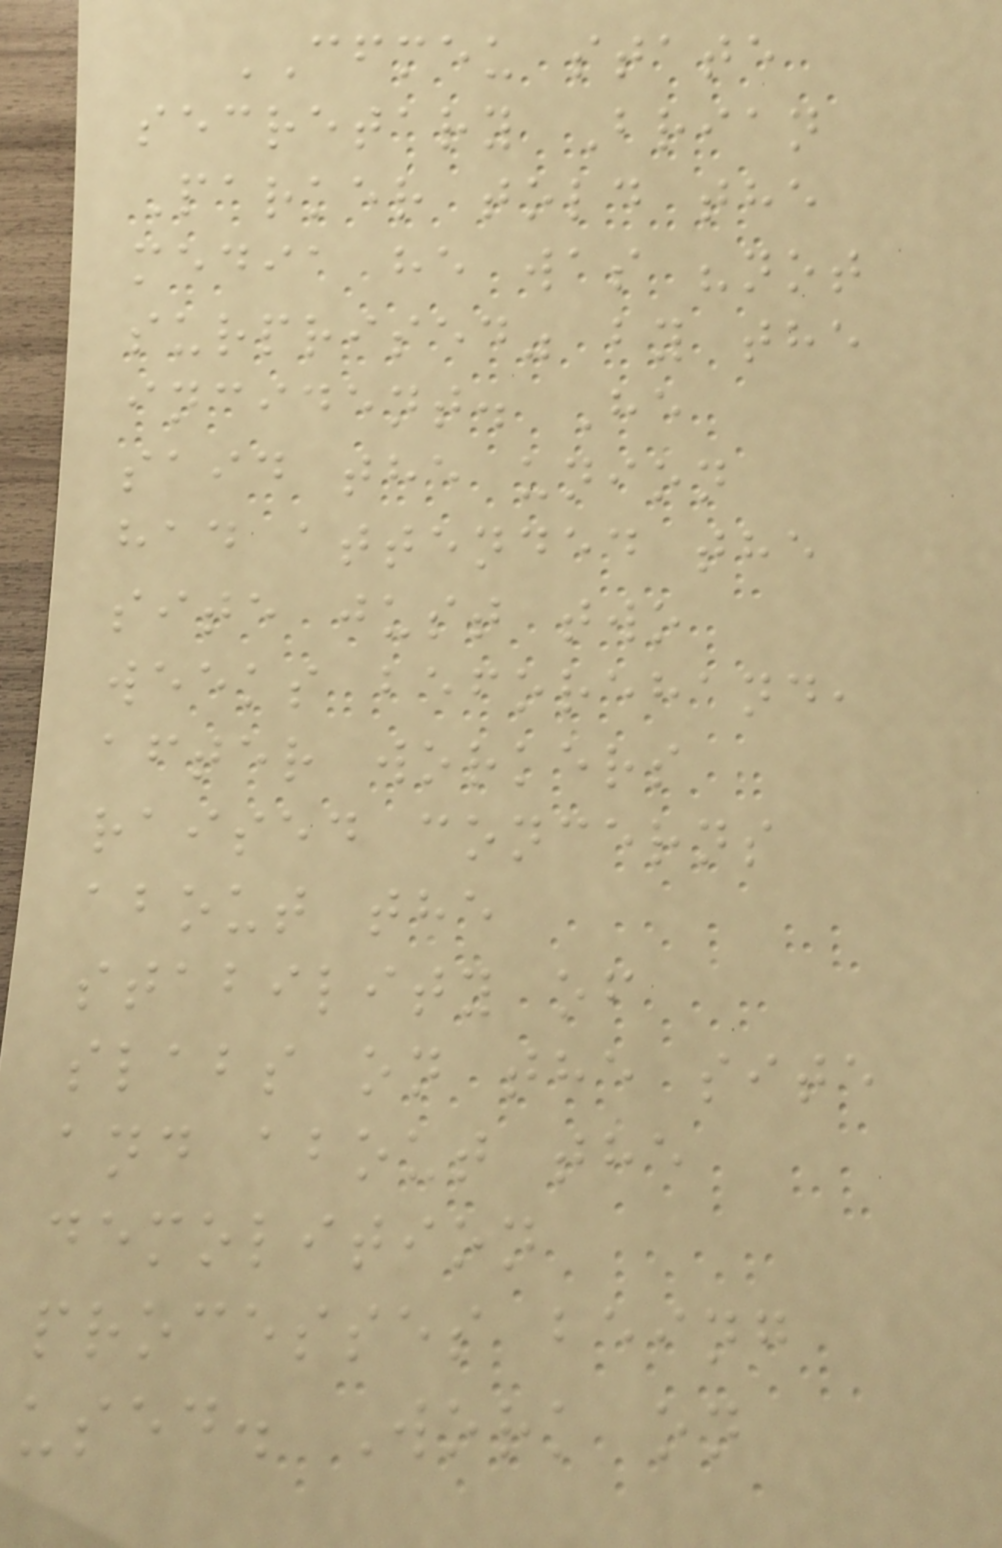CFMEU state
secretary Brian
Parker told the
media he was "not
surprised" by the
incident. He
said the union
had attended the
site just two
weeks beforehand,
after workers
raised concerns
about the
stability of
slabs on the site
and about the
demolition
processes being
used. Work on
